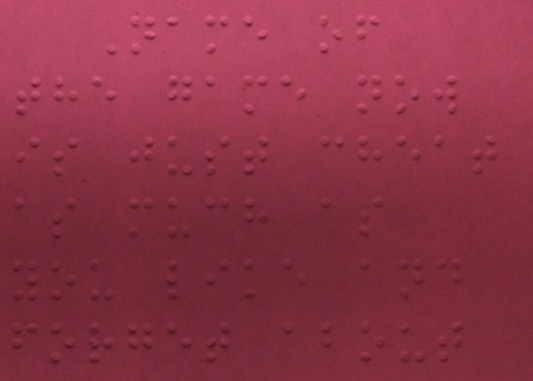Name of
the game now
is just cheat
as much as
you like and
forget about
